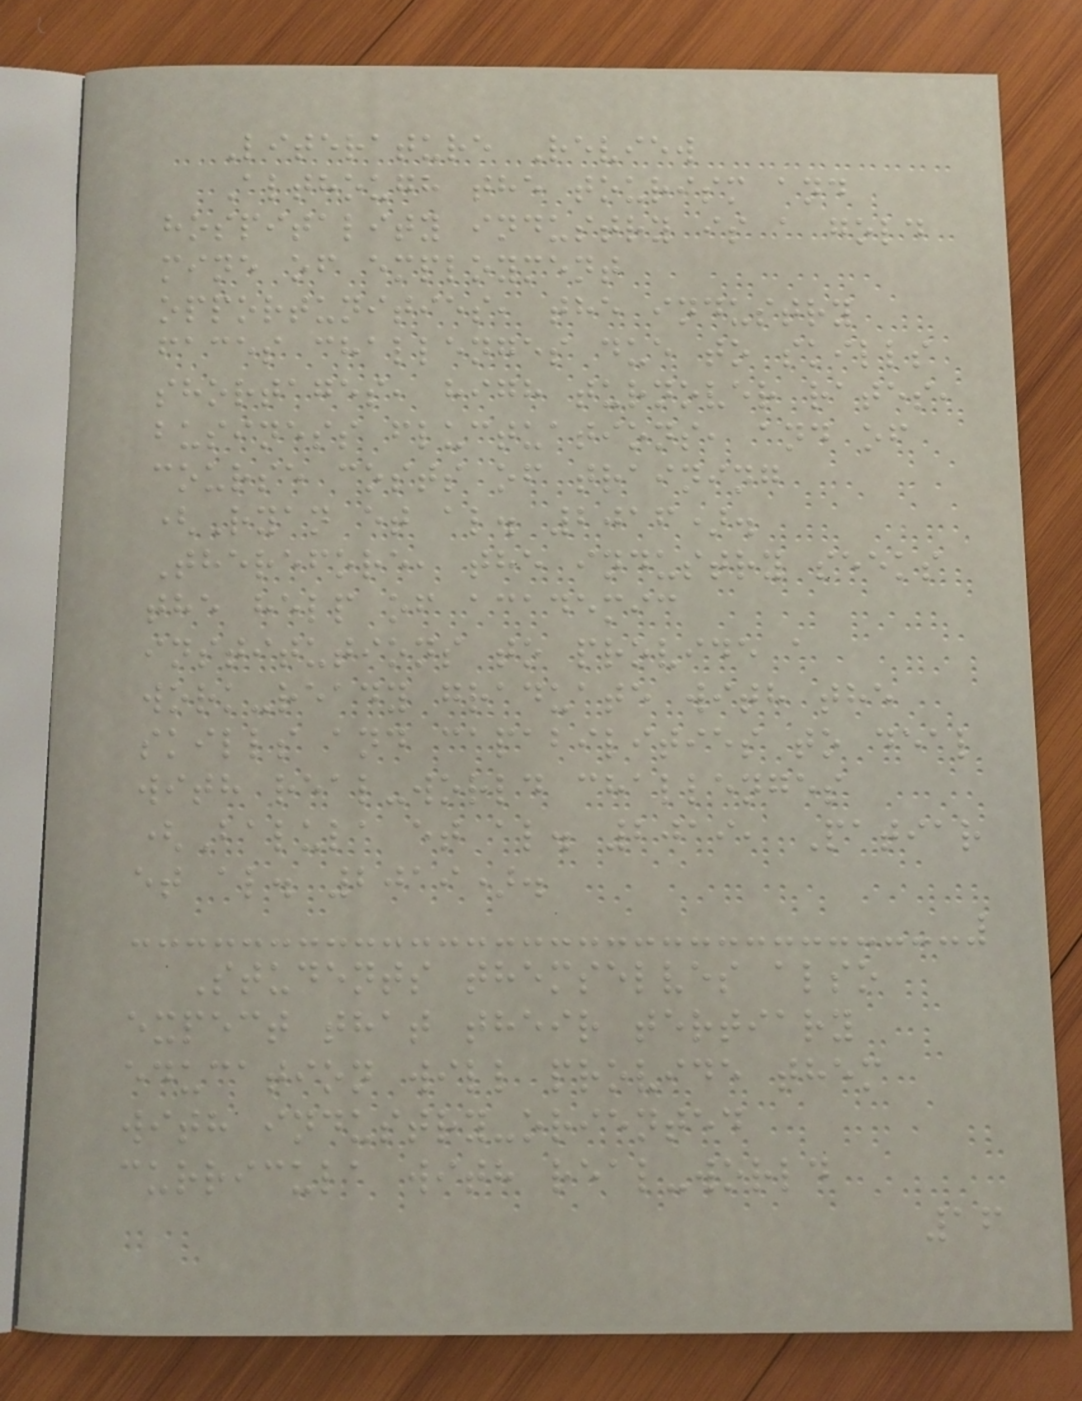Literature Review
Although the tourism and
hospitality industry is a gold
mine of employment
opportunities, the industry
faces challenges due to skills
shortages, high turnover rates,
business fluctuations, and of
course costs of training
(Ryan et al. 2016).
Therefore, the industry seeks
the help of academic
institutions to provide a
work-ready graduate with the
skills and capabilities to deal
with real-world challenges
(Balula et al. 2019, Patiar
et al. 2019).
Students themselves also
expect that their tertiary
education will provide them
with industry-oriented
curricula with real-world
16
